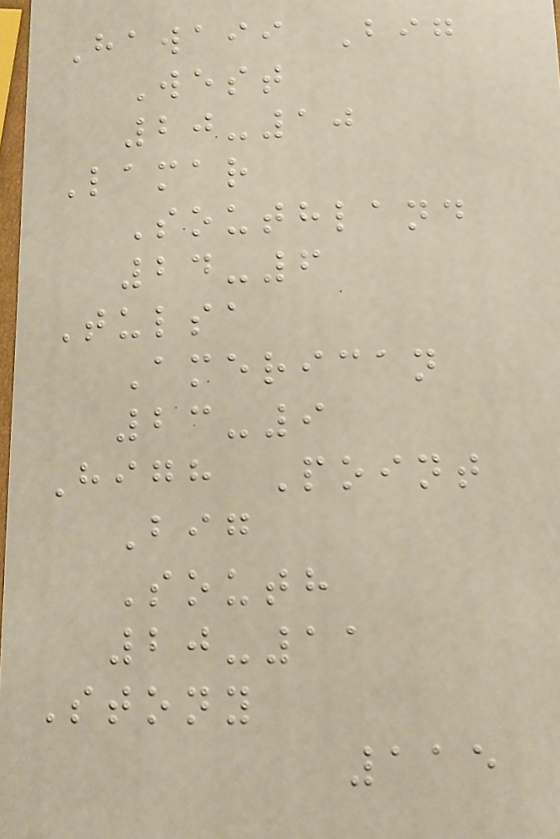Hawaii Big
West
20-10
Lamar
Southland
24-6
Tulsa
American
23-9
High Point
Big
South
20-11
Stony
115
